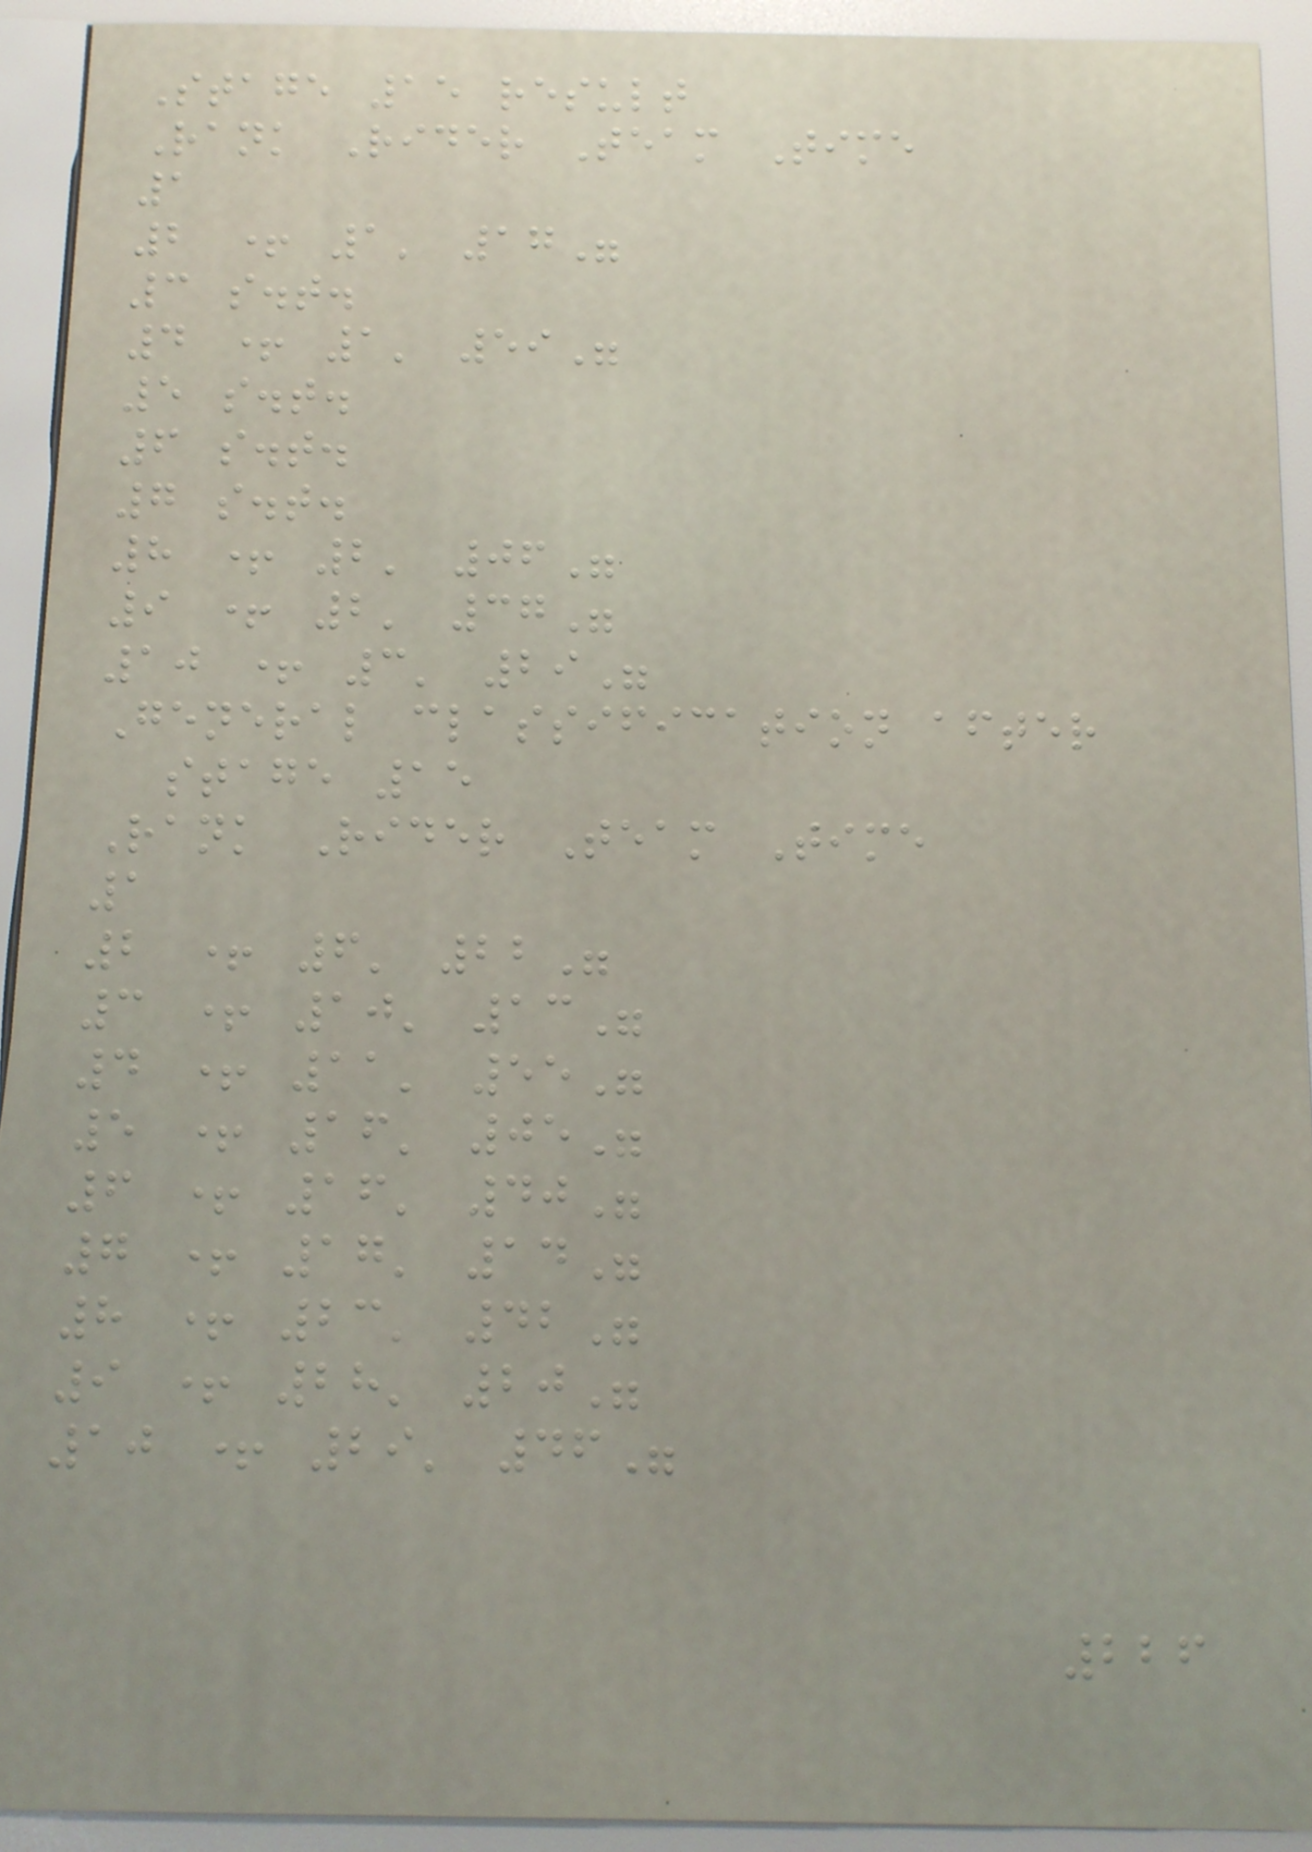Stage 15 result
Rank Rider Team Time
1
2 + 1' 17"
3 s.t.
4 + 1' 59"
5 s.t.
6 s.t.
7 s.t.
8 + 2' 06"
9 + 2' 37"
10 + 3' 29"
General classification after
stage 15
Rank Rider Team Time
1
2 + 6' 22"
3 + 10' 13"
4 + 11' 55"
5 + 16' 05"
6 + 16' 40"
7 + 17' 14"
8 + 23' 42"
9 + 28' 20"
10 + 29' 46"
226
